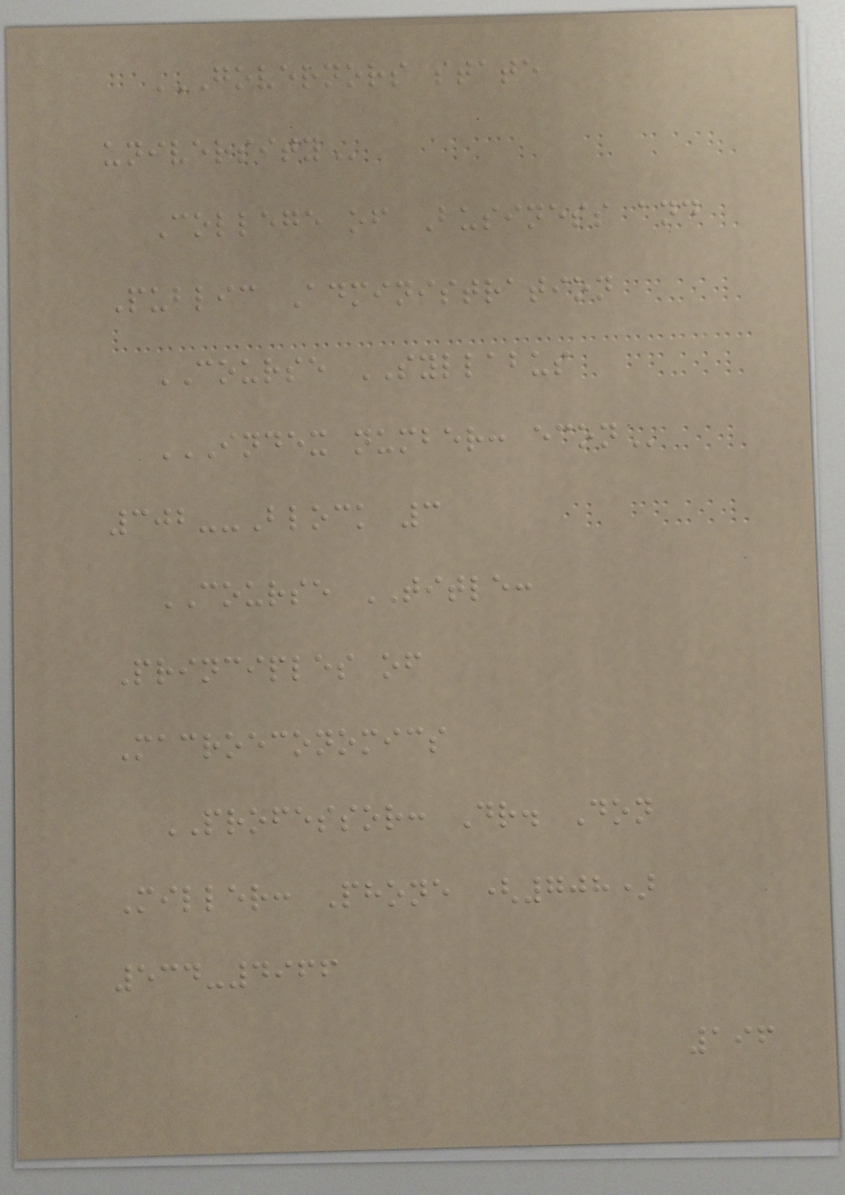GOVERNORS STATE
UNIVERSITY
College of Business and
Public Administration
COURSE SYLLABUS
INDEX NUMBER: ECON
302--Block 3
COURSE TITLE:
Principles of
Macroeconomics
PROFESSOR: Dr. Don
Miller: Phone (708)
534-4966
196
